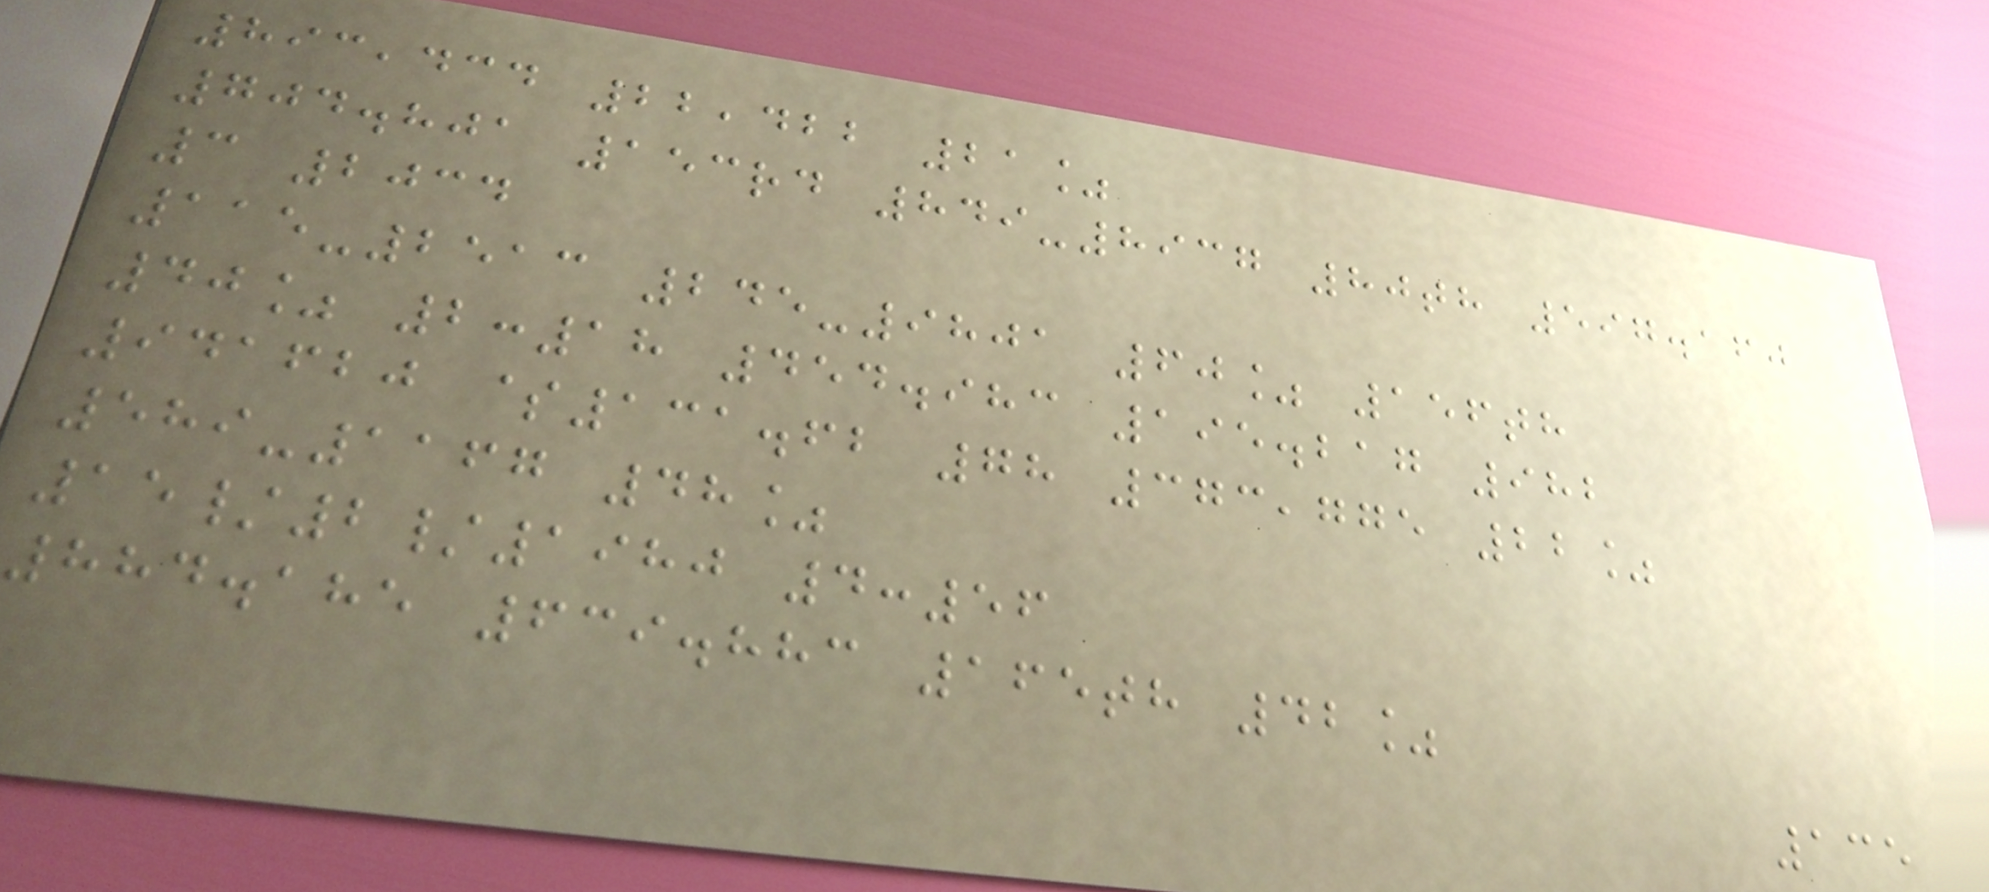893,434 22,422 21%
704.801 153rd 849-8937 80th 597.160
3 2034
115-2513 245-9801 60% 156th
40% 2:18 454.983 195.217 982
941620 $131.62 78 373,775 22%
589-1167 48%
15/2/1980 4:56
884.185 639.883 165th 42%
135
